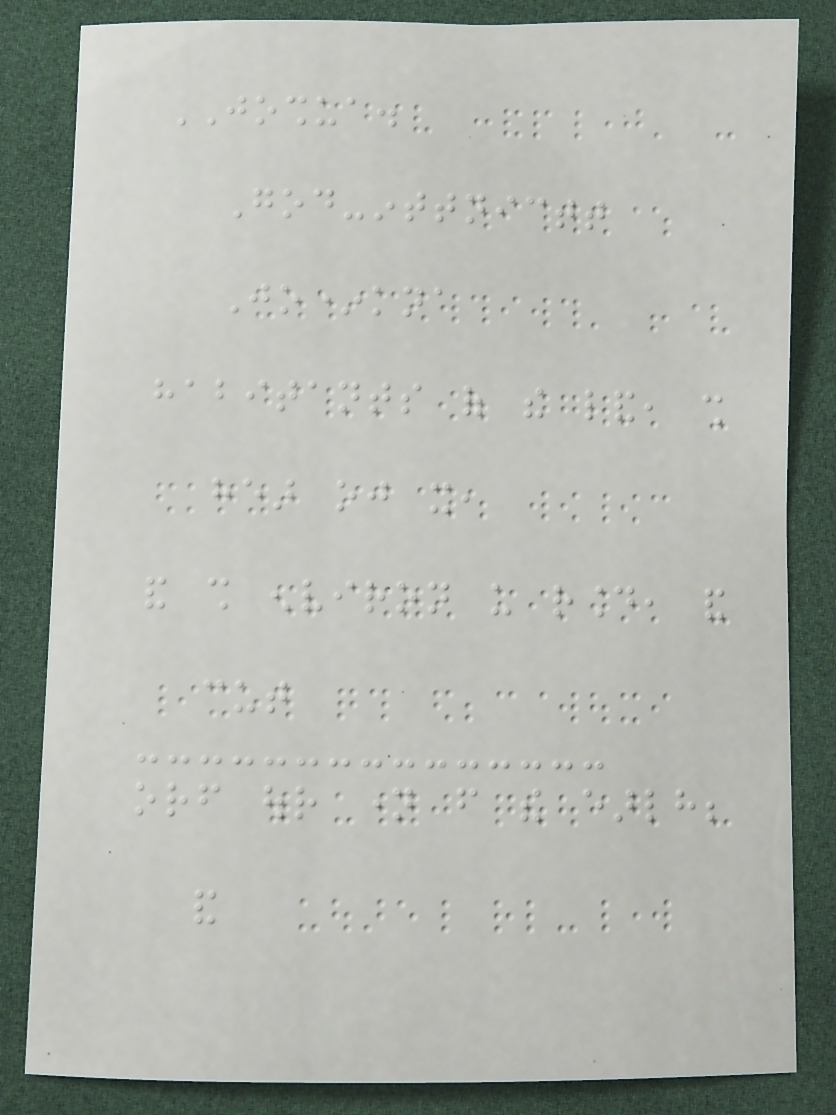JOSHUA.
God-inttnictt
Jo*kna
habitants of the land, shall
hear oj it,
and shall environ us round, and
cut
orf our name from the earlh;
and
